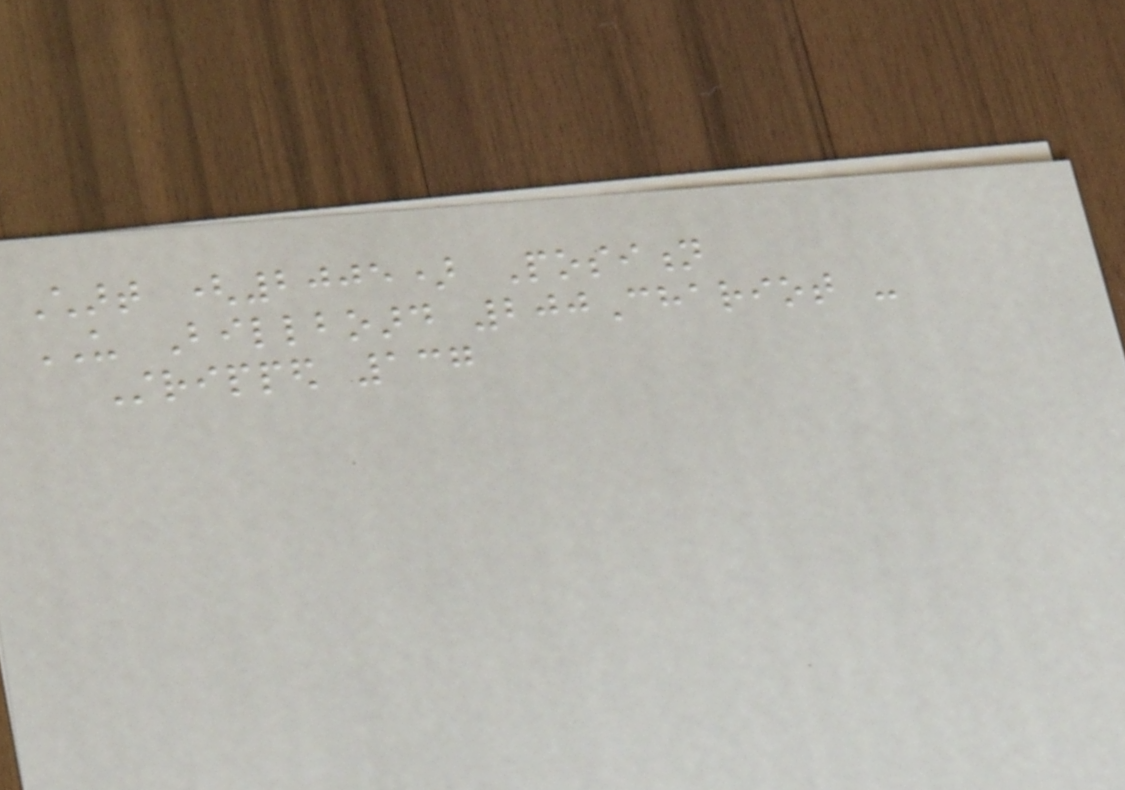Chart (2005) Position
US Billboard 200Chariot -
Stripped 137
